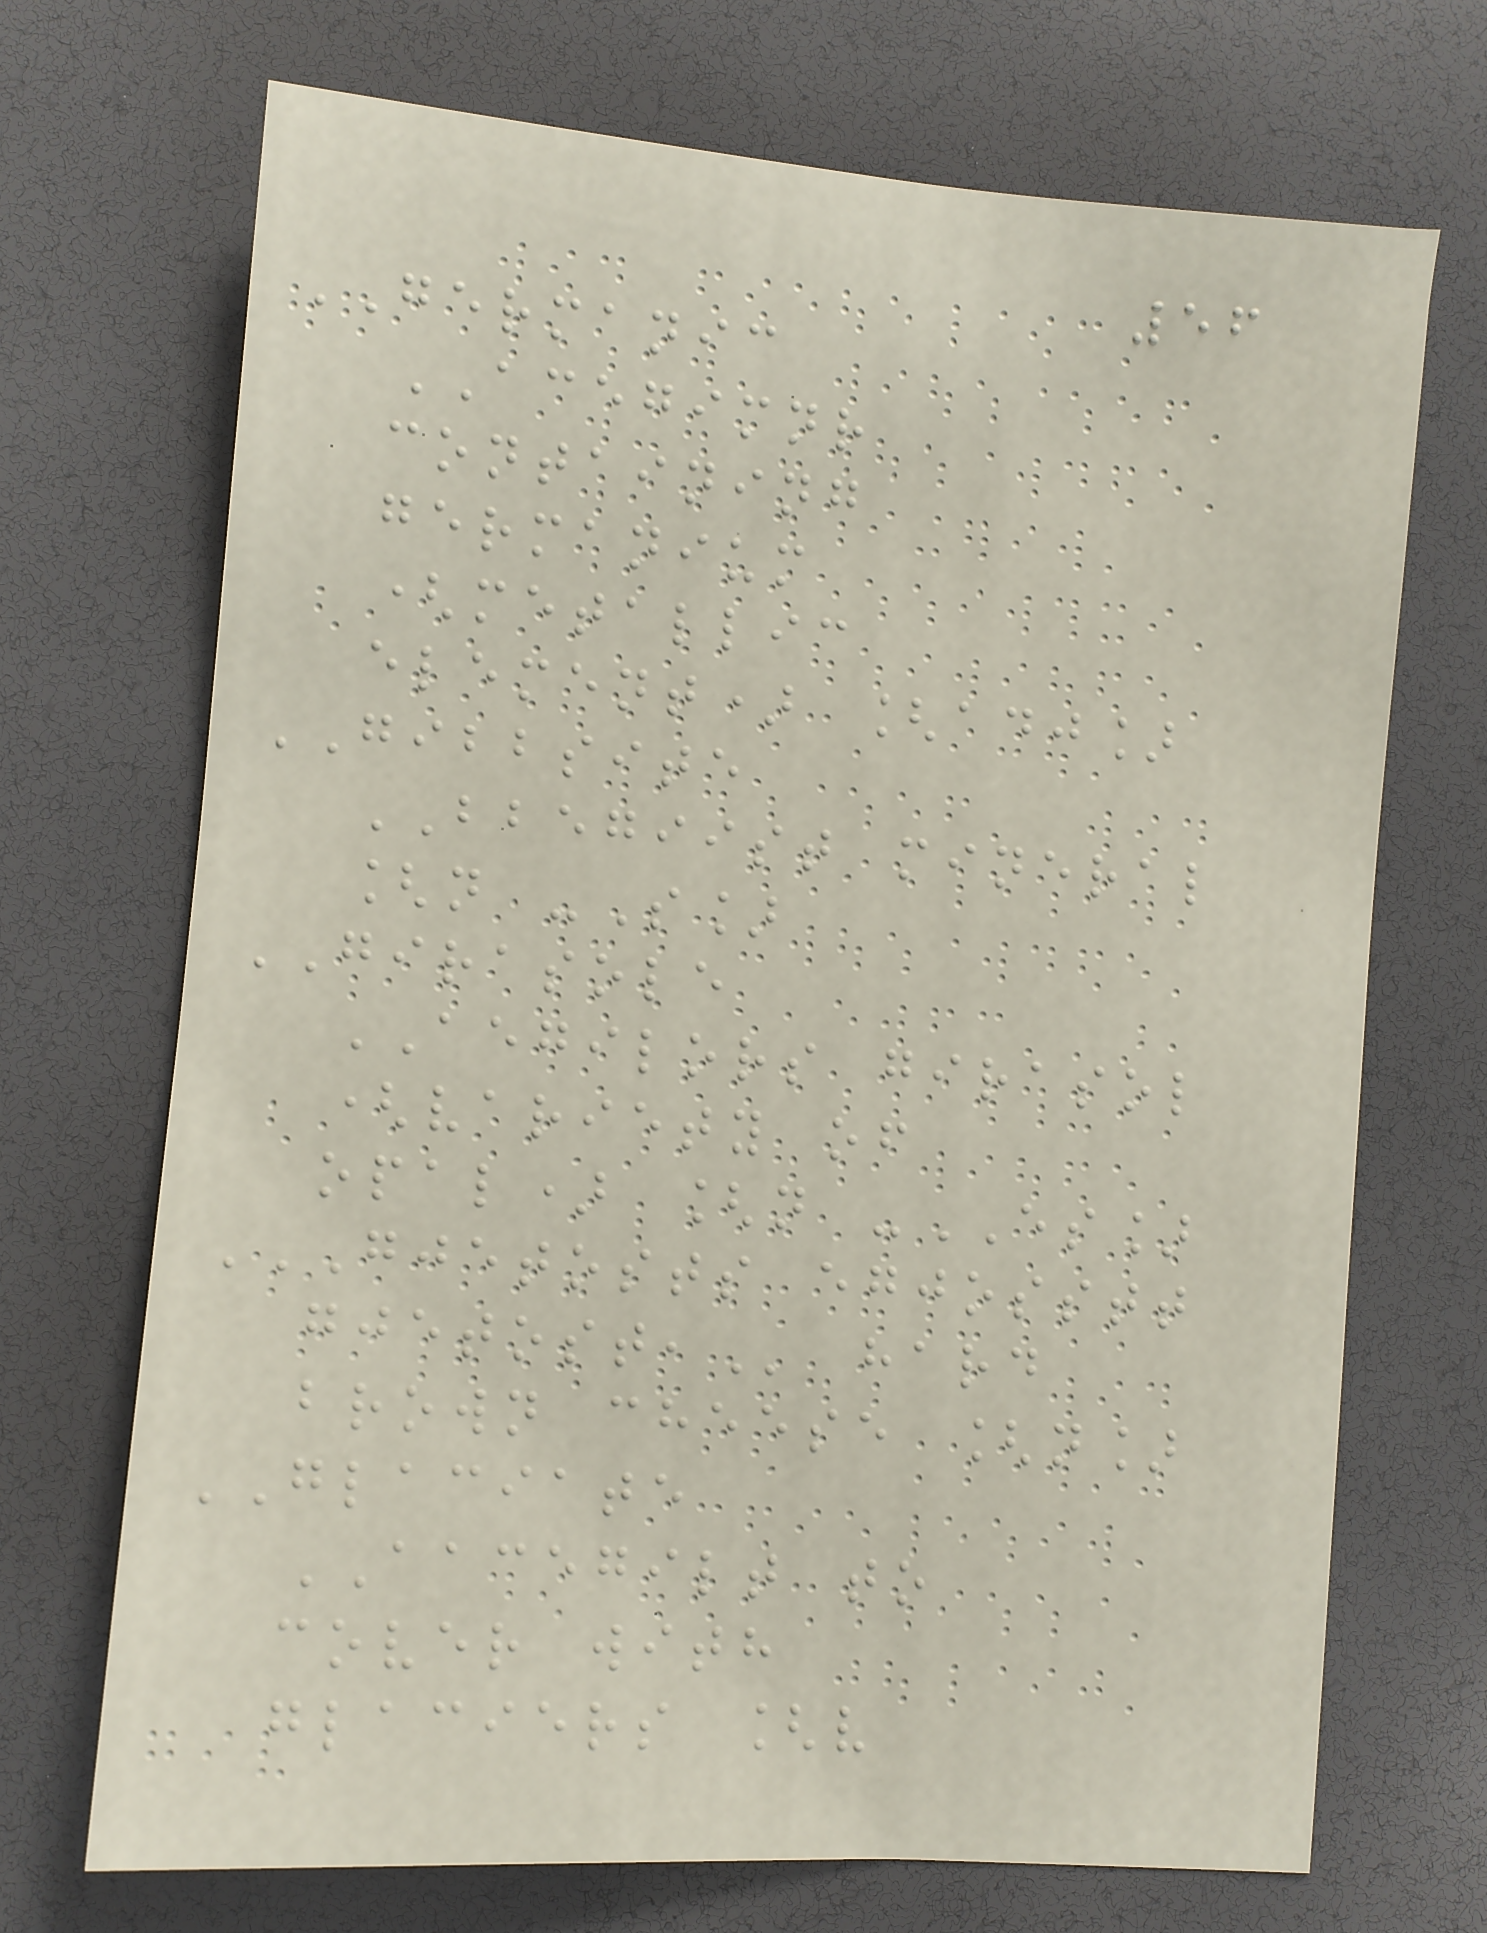56
GERMANIC
ACEGIMNR
containing
germanium
(metallic
element) [adj]
GIBBSITE
BBEGIIST mineral
[n -S]
GIRASOLE
AEGILORS girasol
(variety of
opal) [n -ES]
GJETOSTS EGJOSSTT
GJETOST, hard
brown cheese [n]
GLACIATE
AACEGILT to
cover with
glaciers [v
